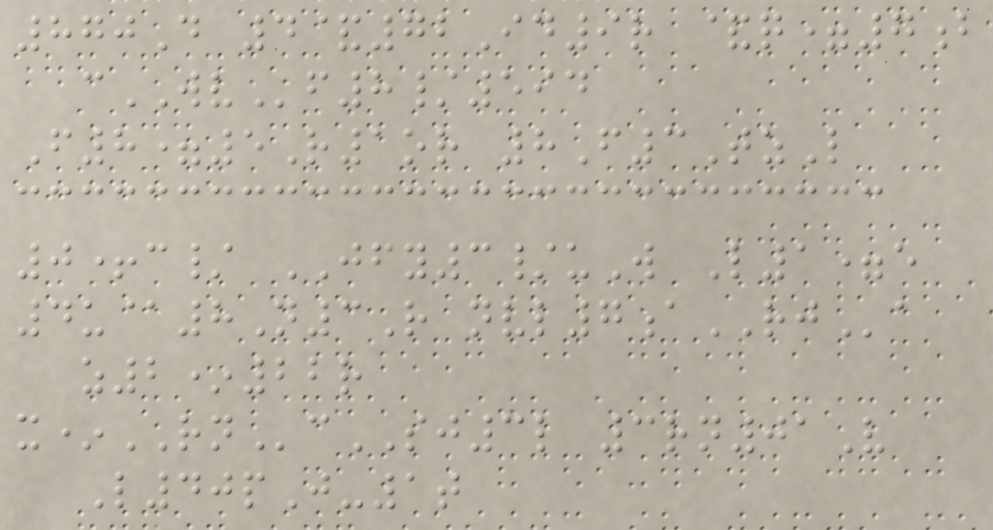870D 4&72Id9r &q=7b
cWVf8/594
F8=5R1or 8F3TzL
0+c/ JFY3/uW L1=e
4u@8N3R nvl7aRJa
z2*22r
x*RNcSJ3l 3rn01V
L40pJ-1t
